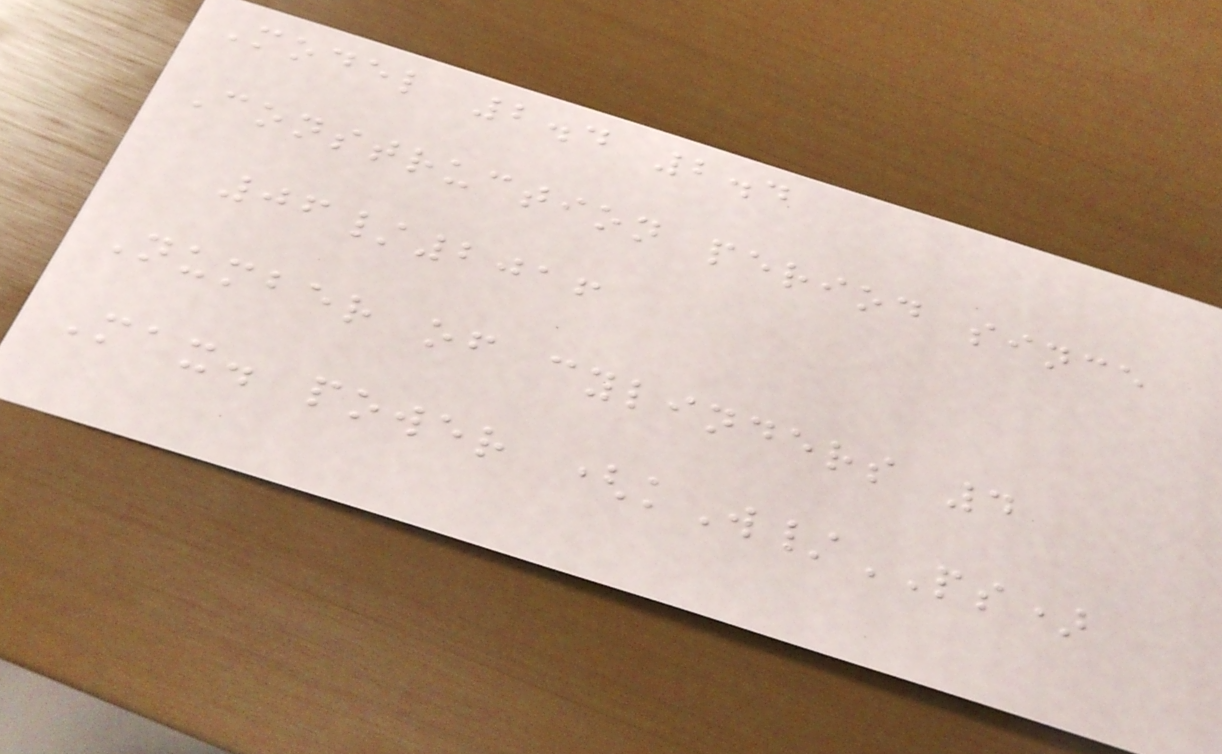Model 2.4 2.4
Construction period since
06/2016
Number of cylinders 4
Max. power (kW/PS)
